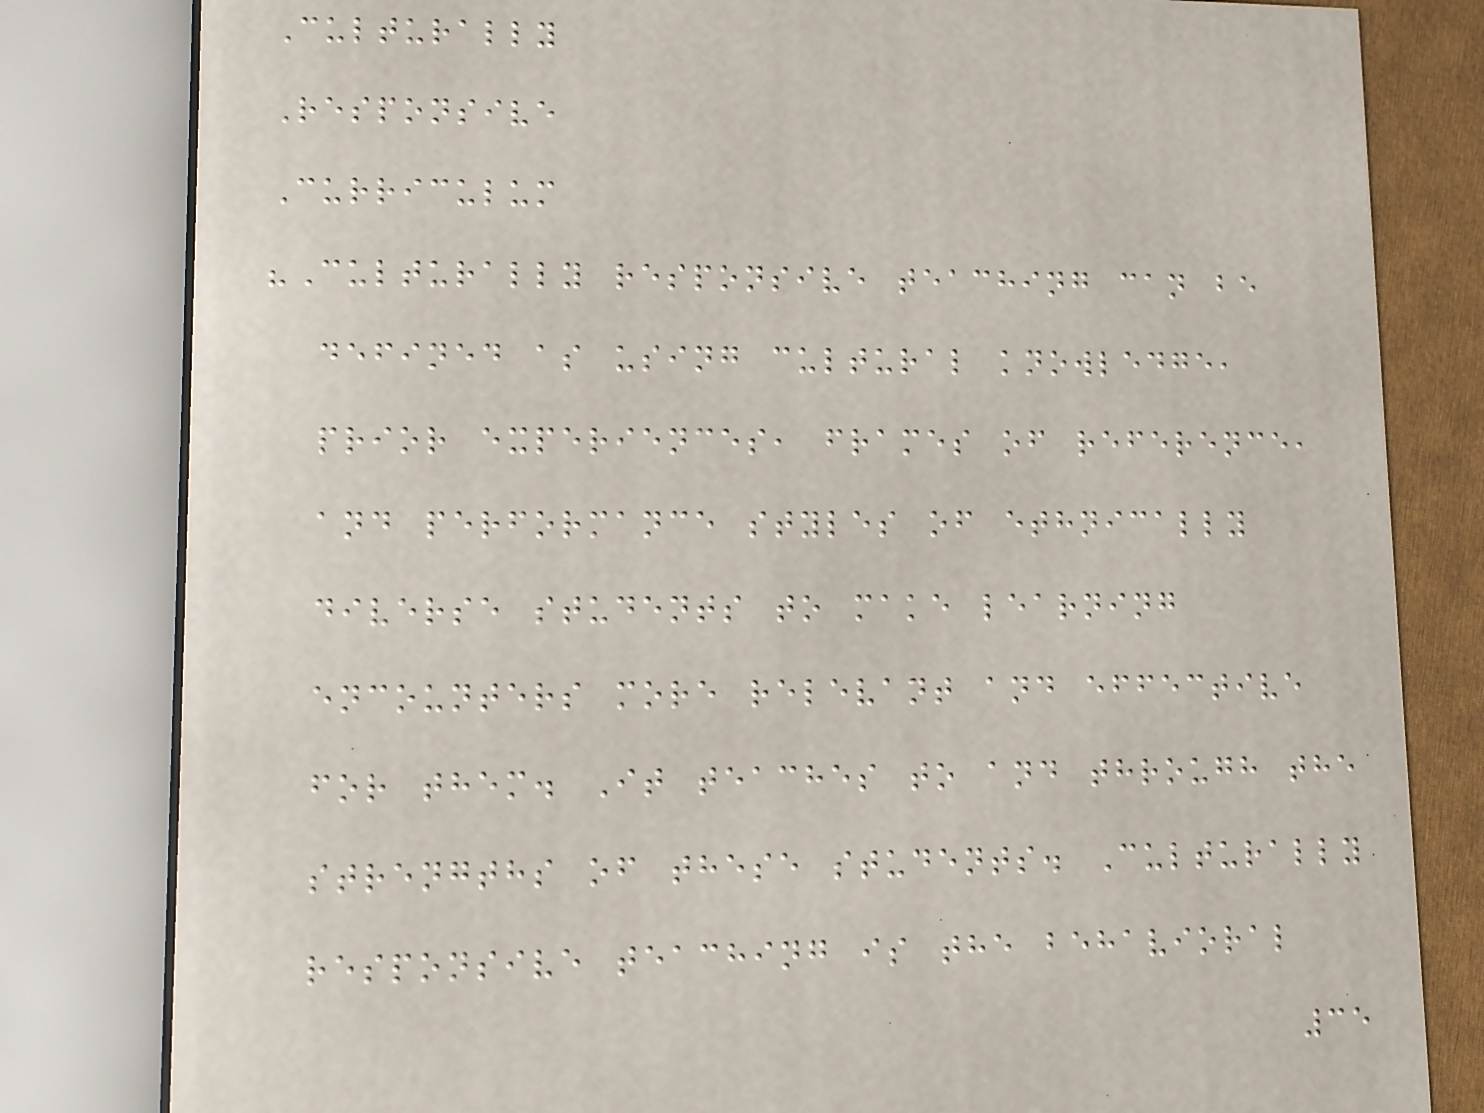Culturally
Responsive
Curriculum
"Culturally responsive teaching can be
defined as using cultural knowledge,
prior experiences, frames of reference,
and performance styles of ethnically
diverse students to make learning
encounters more relevant and effective
for them. It teaches to and through the
strengths of these students. Culturally
responsive teaching is the behavioral
35
